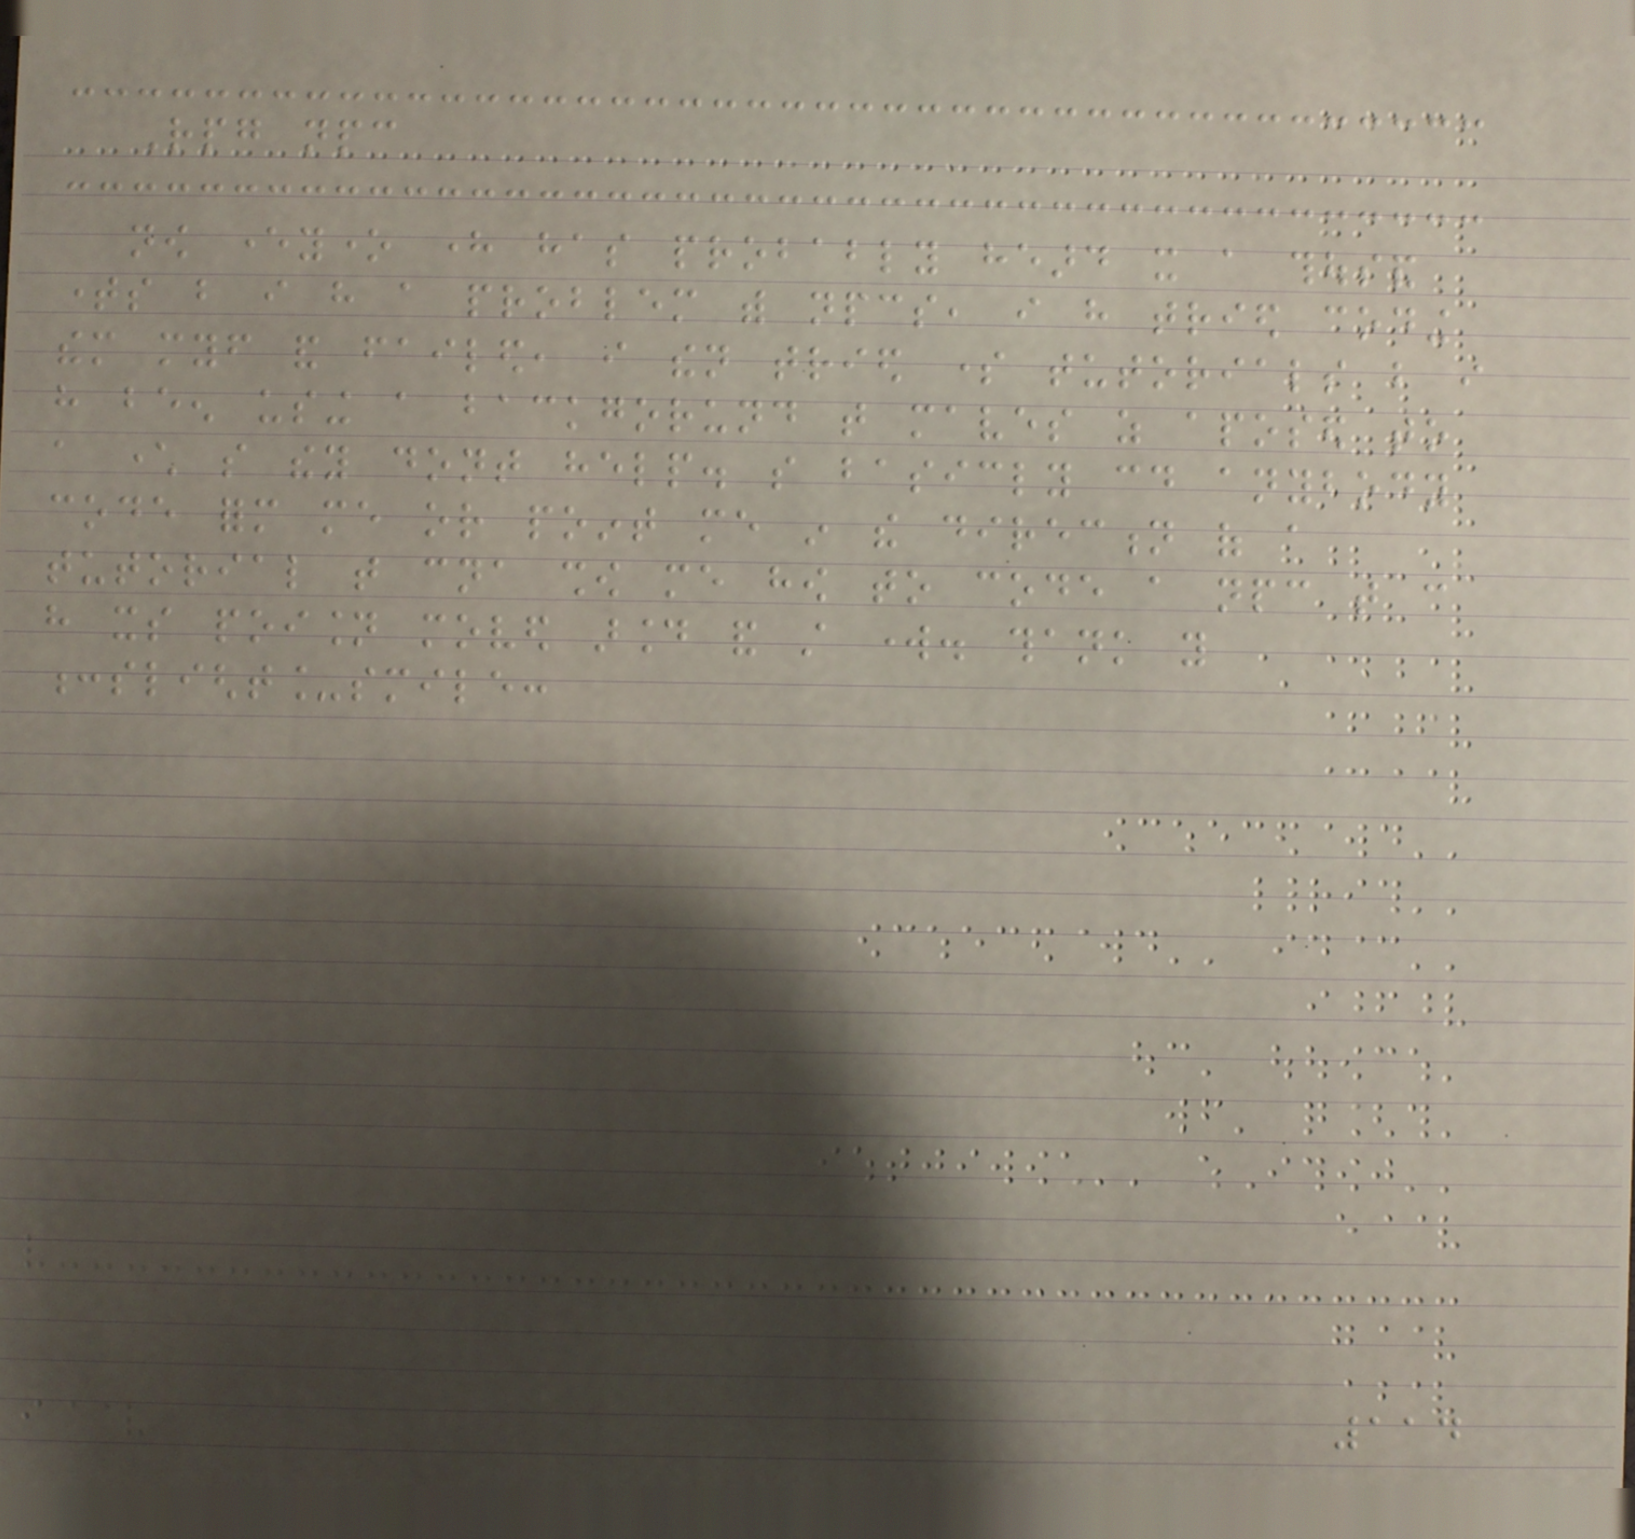Rpg npc
now everyone here has probably heard it a thousand
times but i have a problem with npcs, i have tried coding
them myself and failed, i then tried some tutorials but i
have been using a backgorund that maves as aposed to
a character so they dont help. so basicly could anybody
code form me or point me in the direction of a
tutorial that cna show me how to code a npc that can
have its poision moved around and still work. thank you
:slight_smile:
114
